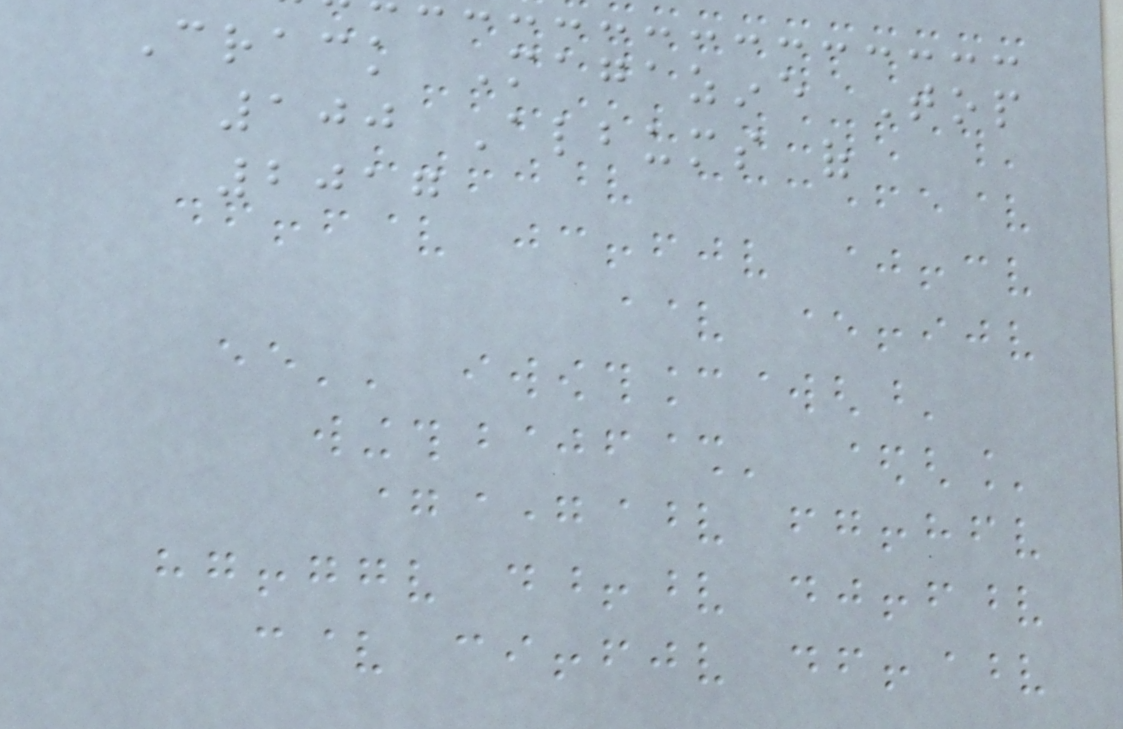Crack Magazine Top
100 Albums of
2017
